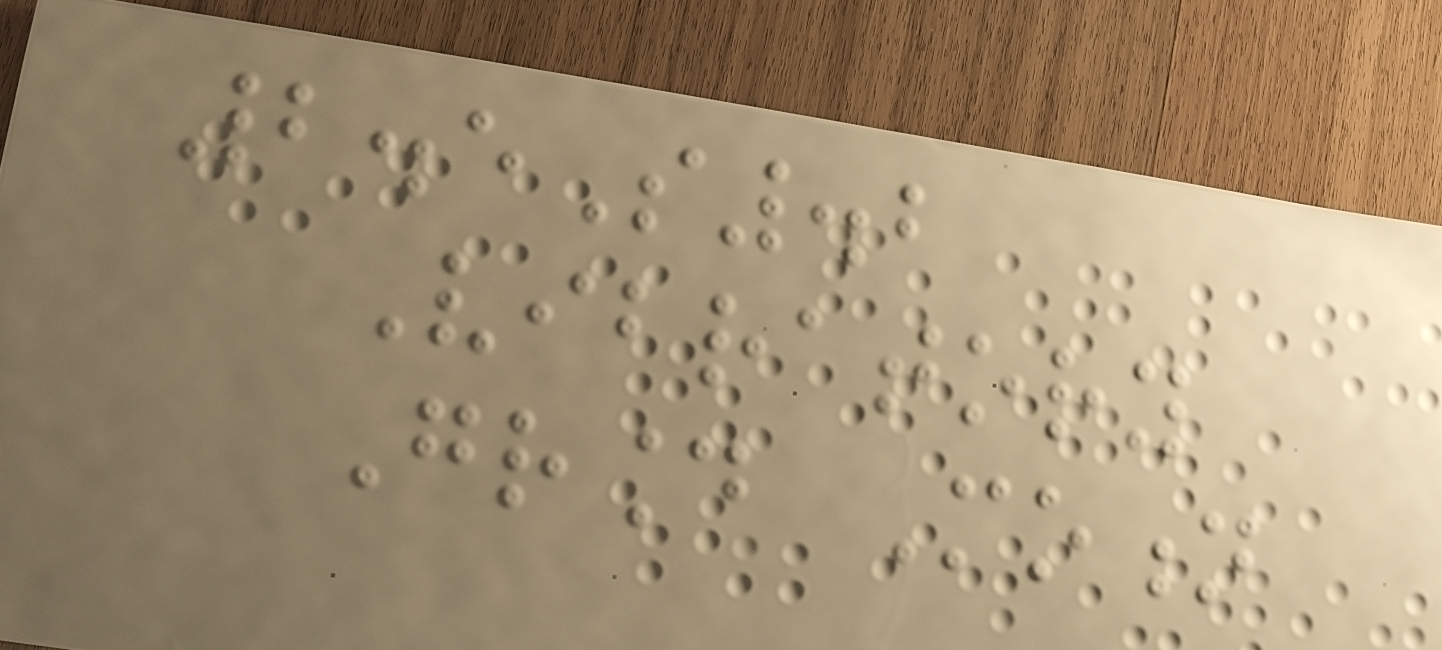2.5S.2
Vibratory
Ground Motion
